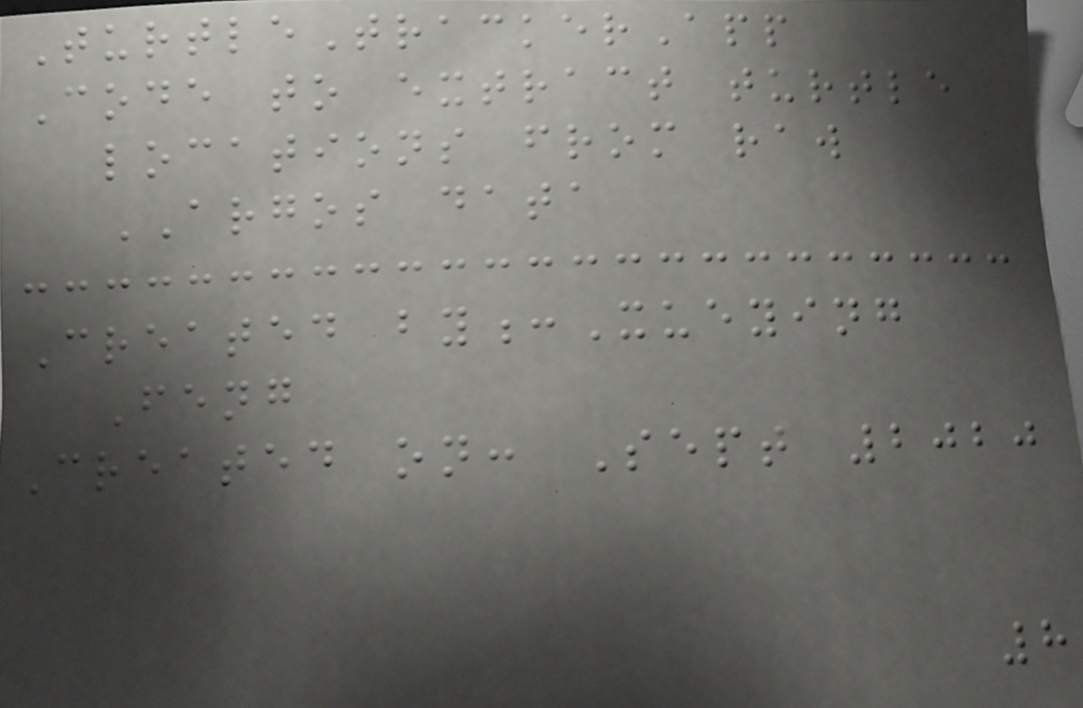TurtleTrackerApp
Code to extract turtle
locations from raw
ARGOS data
Created by:Xueying
Feng
Created on: Sept 2020
8
